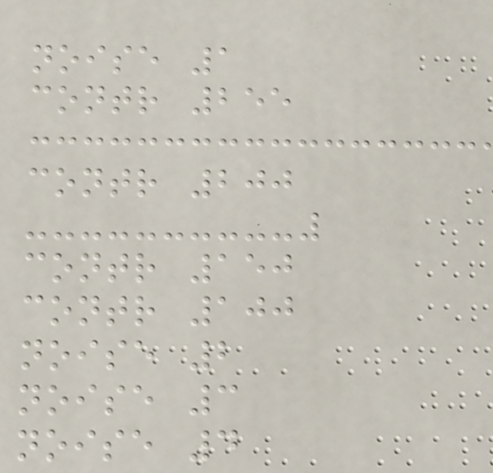noise 1
contr 255
contr 200
contr 150
contr 100
noise 2
noise 3
noise 4
